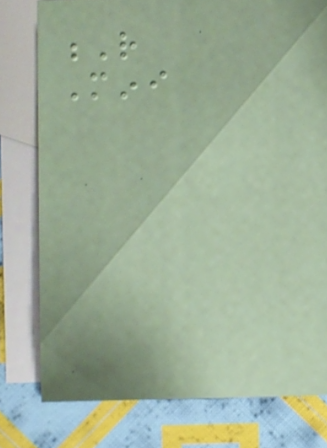R
Mini
